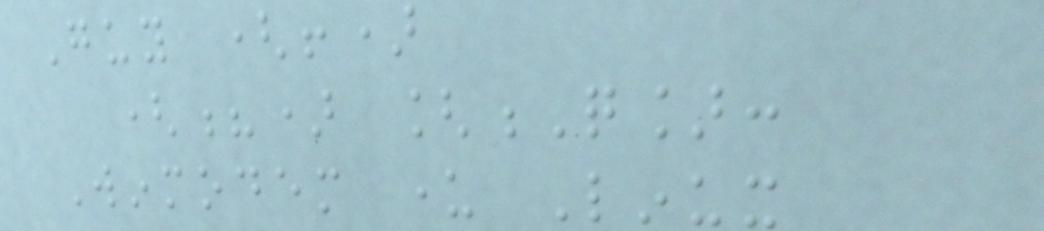Guy (!)
(?) [Q]:
Winmodem under Linux
